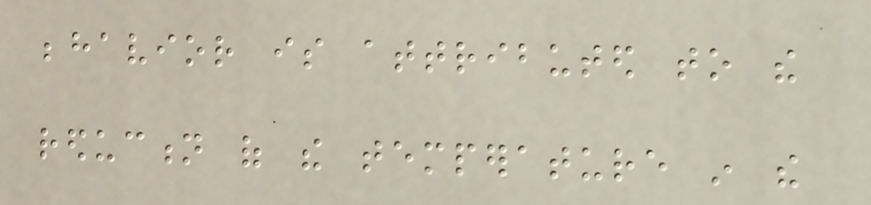behavior is attributed to the
reduction of the temperature in the
